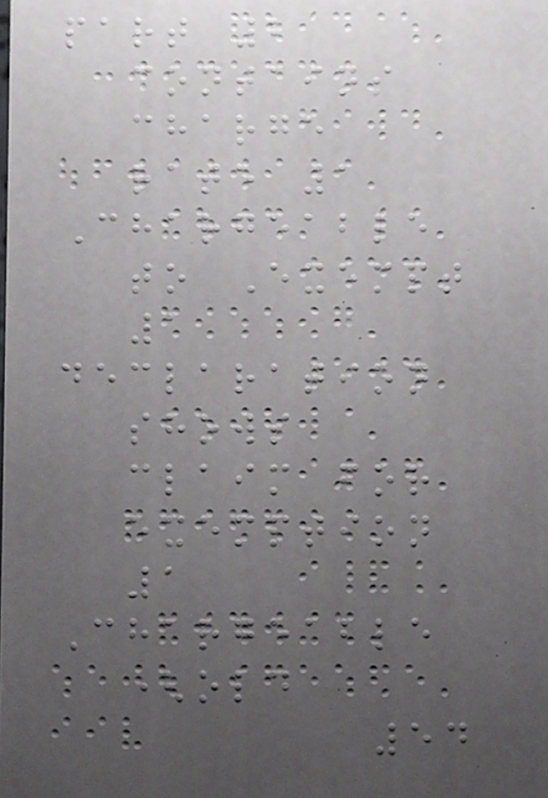part 2
contains
charge
rate 1
Chargeable
to Exempt
1
declaration
shows
claim for
exemption
1
Chargeable
(old
54
